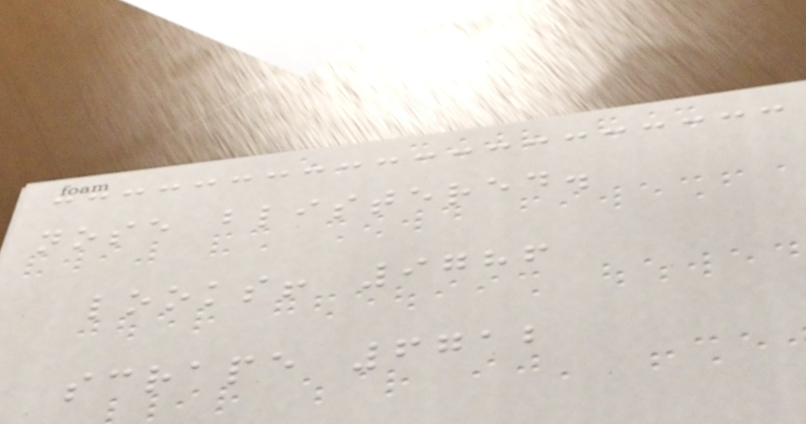nose blistered.
looks! 9786
scrape 6712
